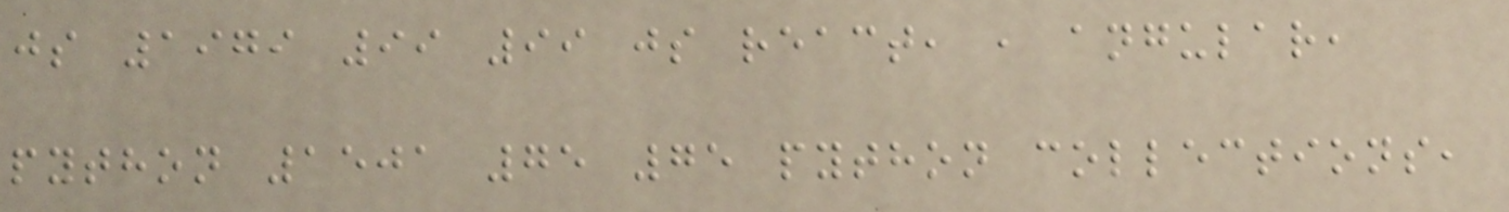js 1979 99 99 js react, , angular,
python 1501 75 75 python collections,
